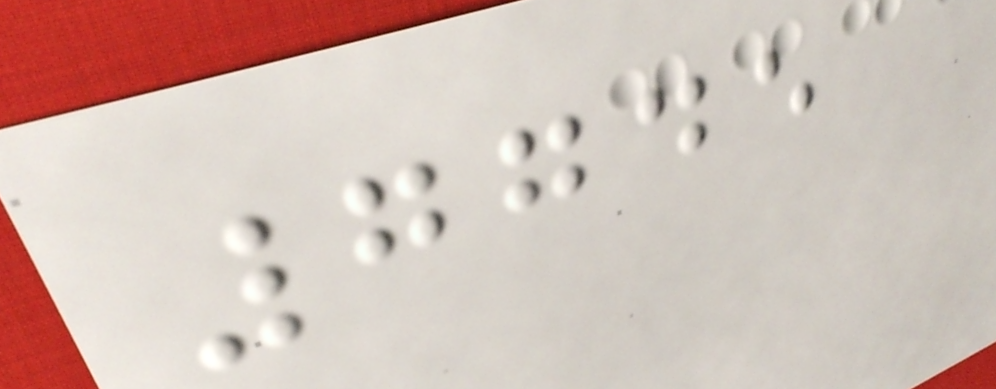7745
